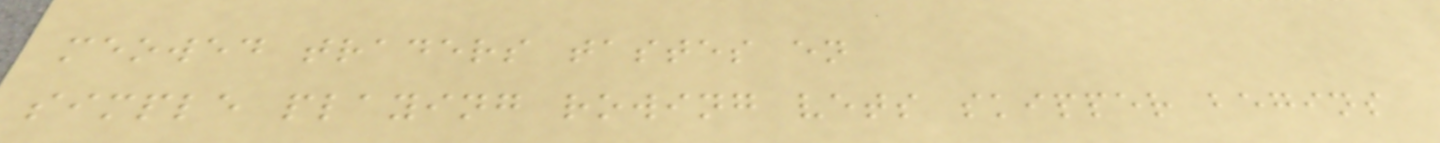meowed traders tastes en
simple playing rowing vets skipper begins
